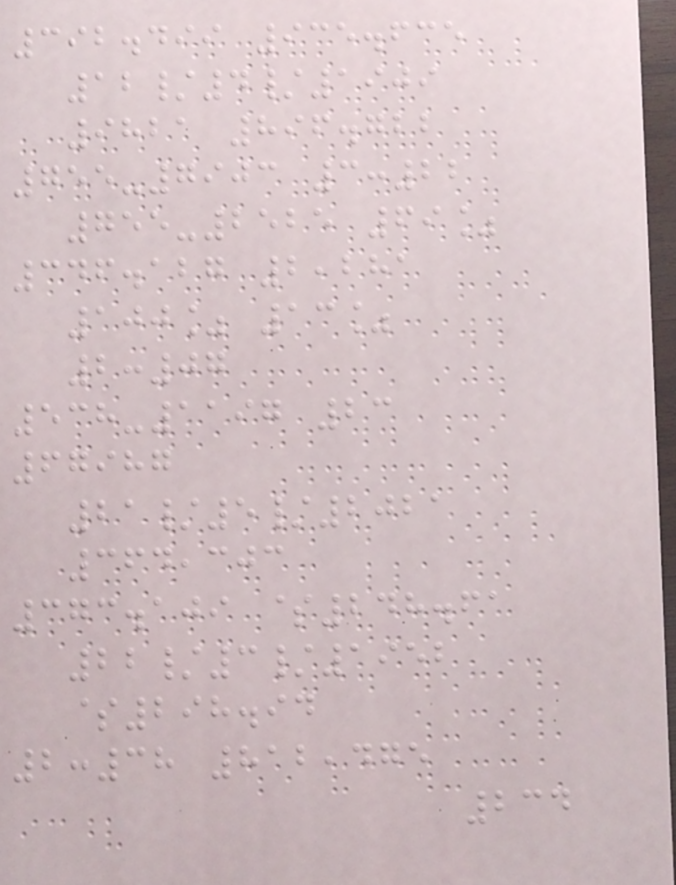392.499 935.635
12/4/1909
9821 896.722
755-7903 3:22
755-2525 69%
346.127 2,281
100% 13%
2:07
538-1197 23
67987
21/5/2021
364,303
373.109 $248.61
22/3/1952
$298.94
2:38 812,475
234
